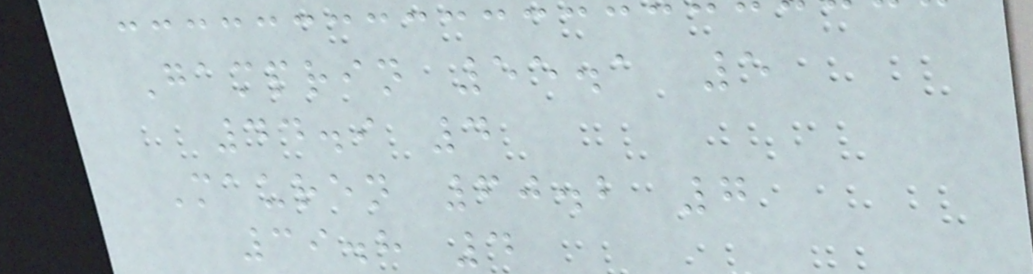Gamprin 55.1 5
44.9 4
Mauren 60.2 7
39.8 4
